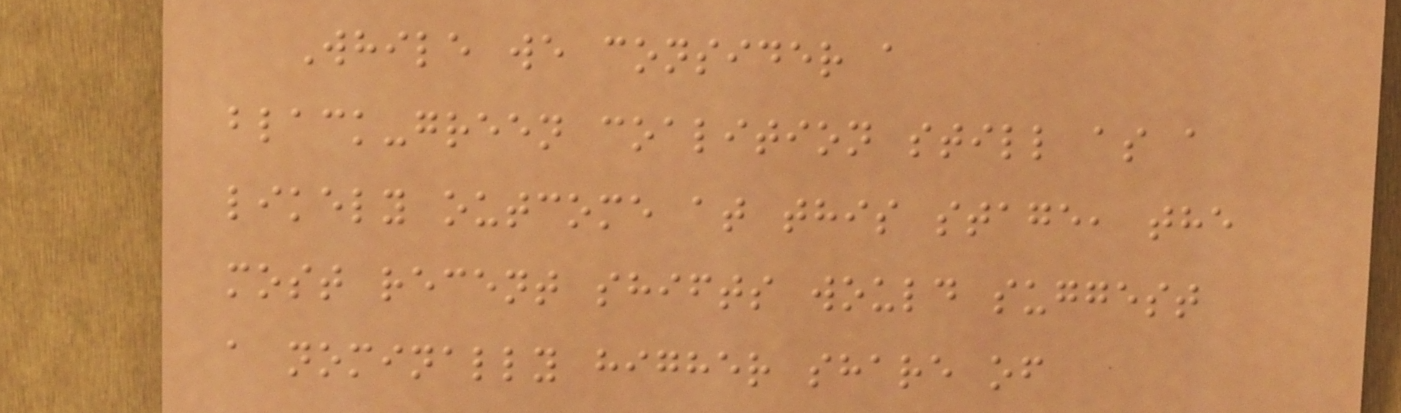While we consider a
black-green coalition still as a
likely outcome at this stage, the
most recent shifts would suggest
a nominally higher share of
